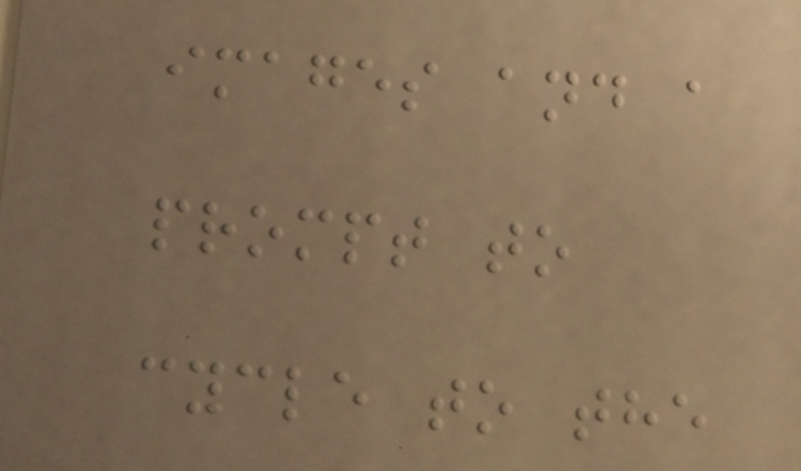images and a
prompt to
cycle to the
